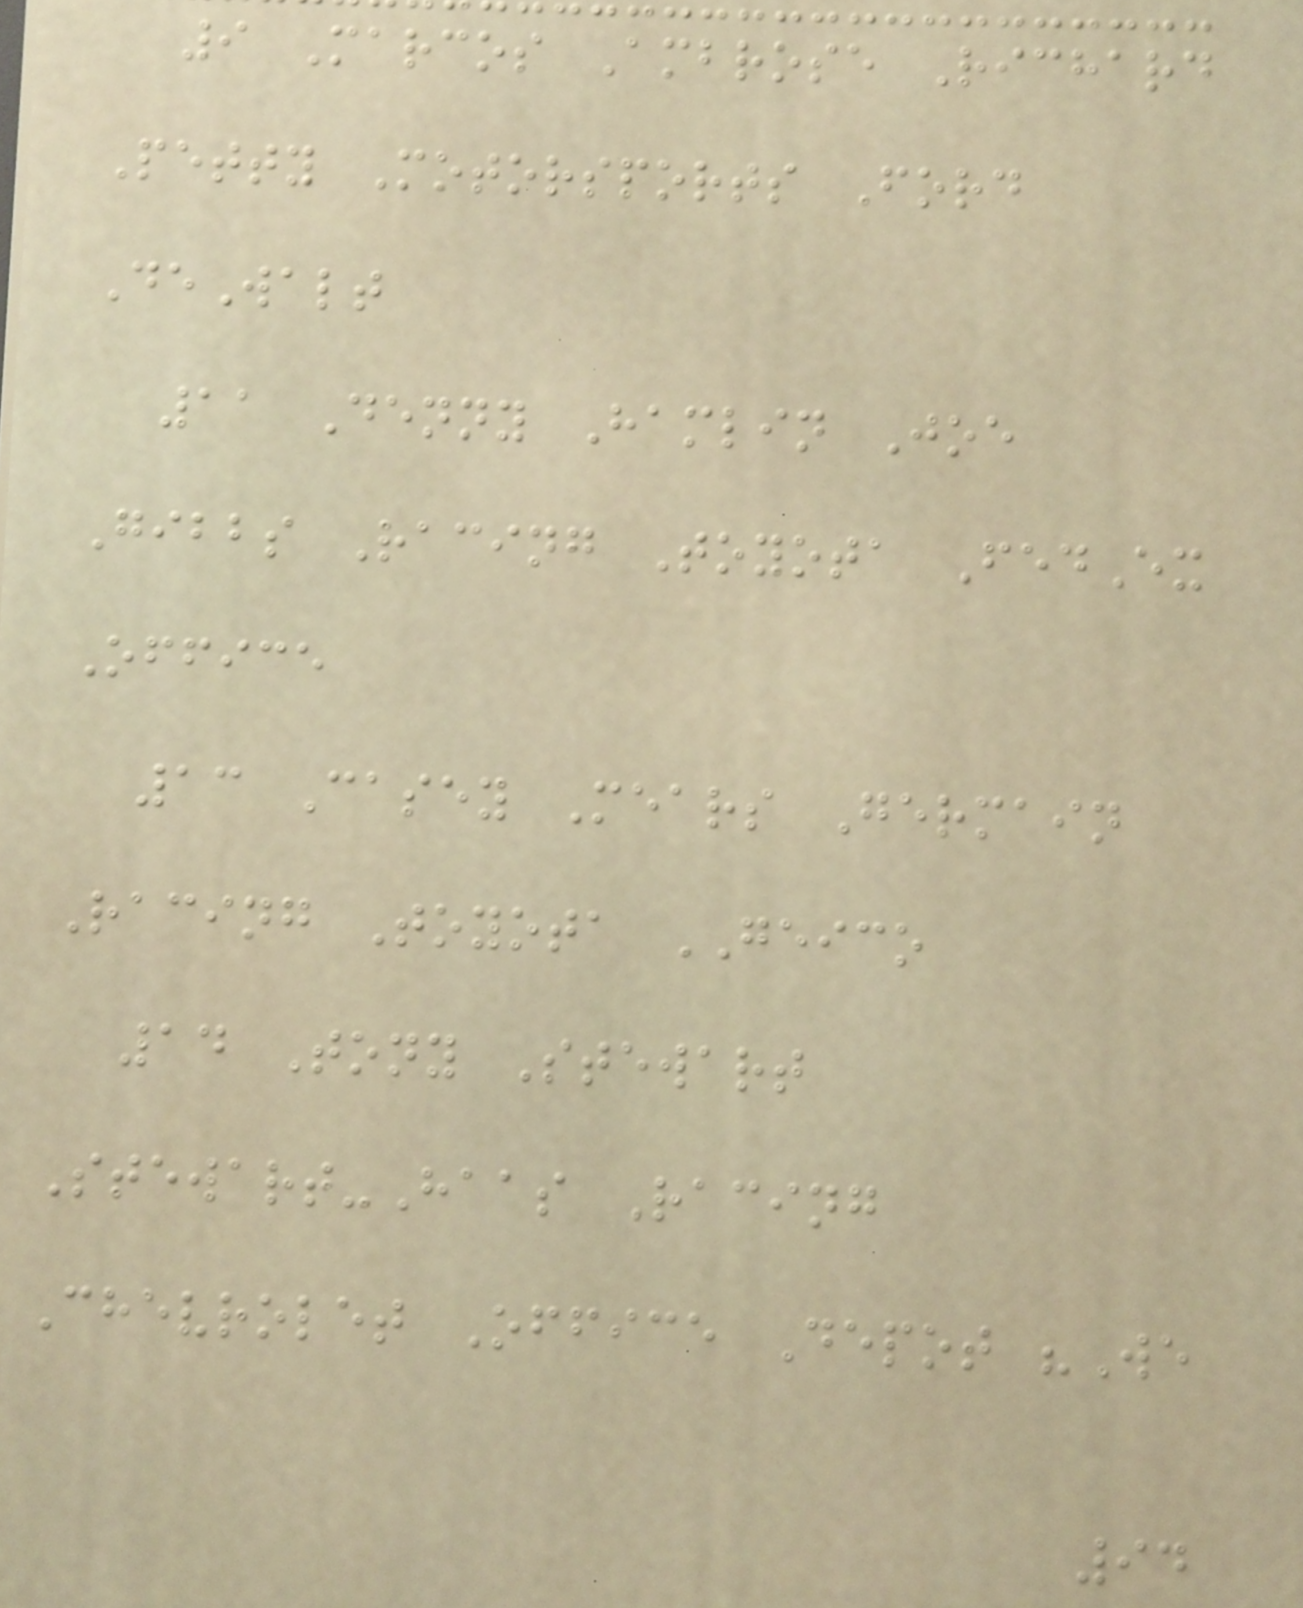9 Marcos Ambrose Richard
Petty Motorsports Ford
DeWalt
11 Denny Hamlin Joe
Gibbs Racing Toyota FedEx
Office
13 Casey Mears Germain
Racing Toyota GEICO
14 Tony Stewart
Stewart-Haas Racing
Chevrolet Office Depot "We
94
